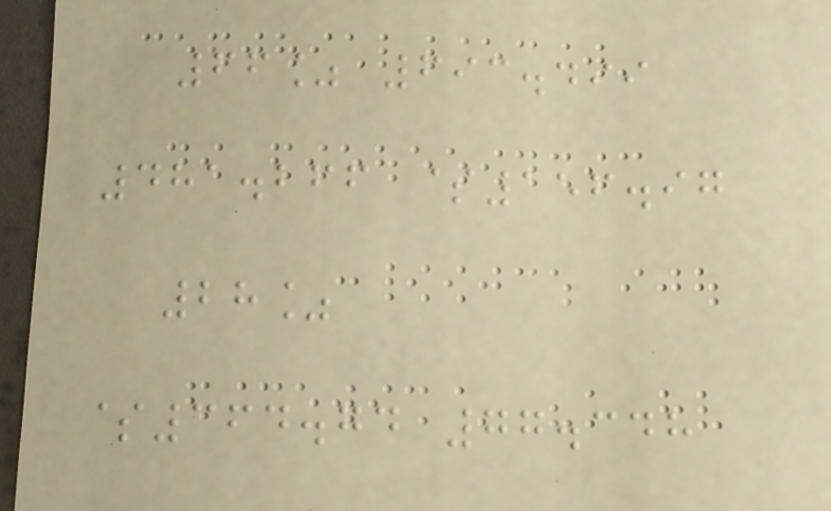66% 693.499
481.266 $156.97
28%
$364.74 77.348
